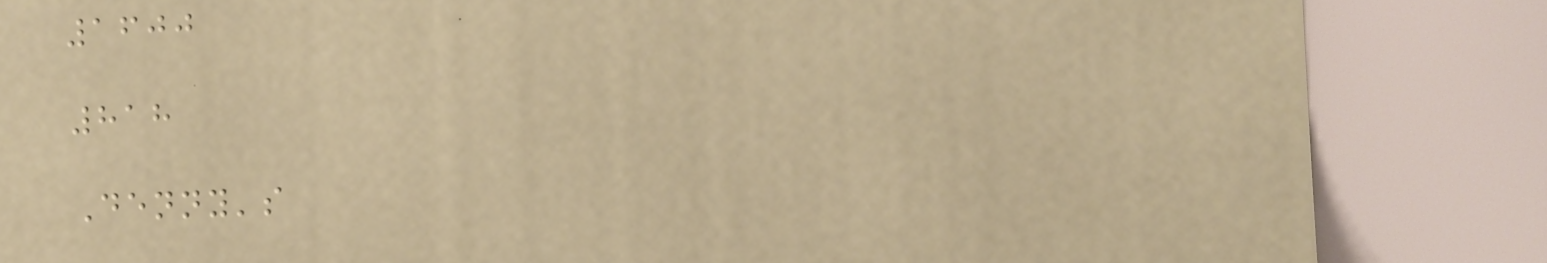1600
818
Denny's
